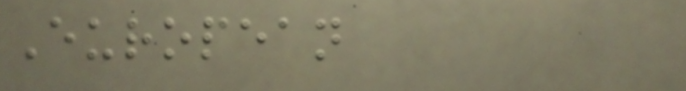European
